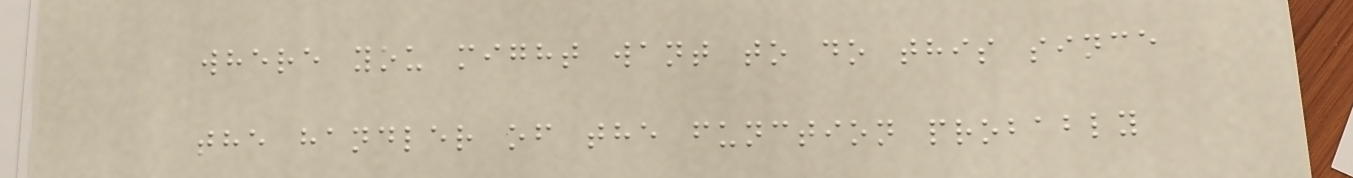where you might want to do this since
the handler of the function probably
